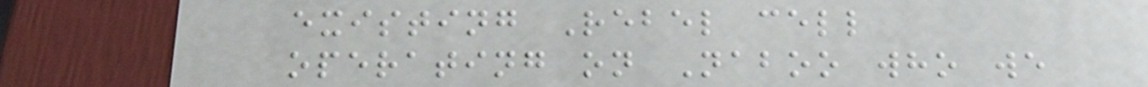existing Rebel cell
operating on Naboo who we
